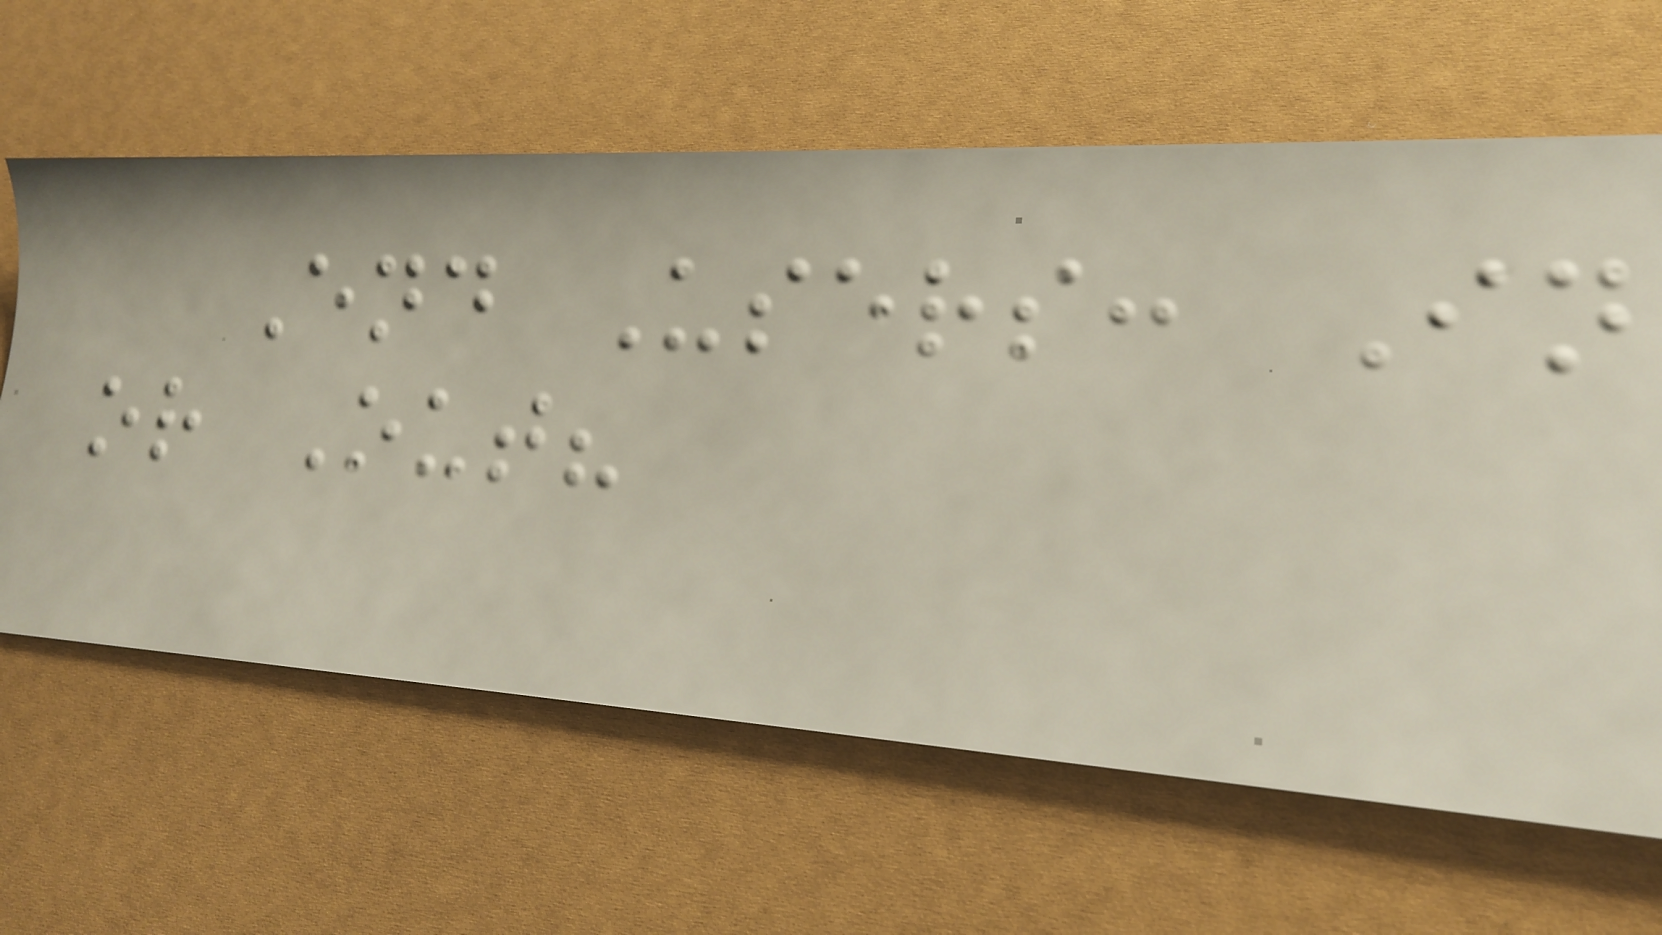End Users: In
or Out?
